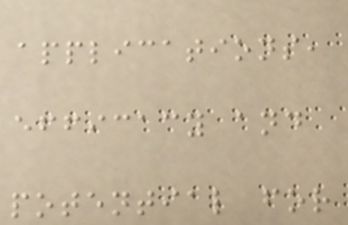applications,
efficacy and
potential for
